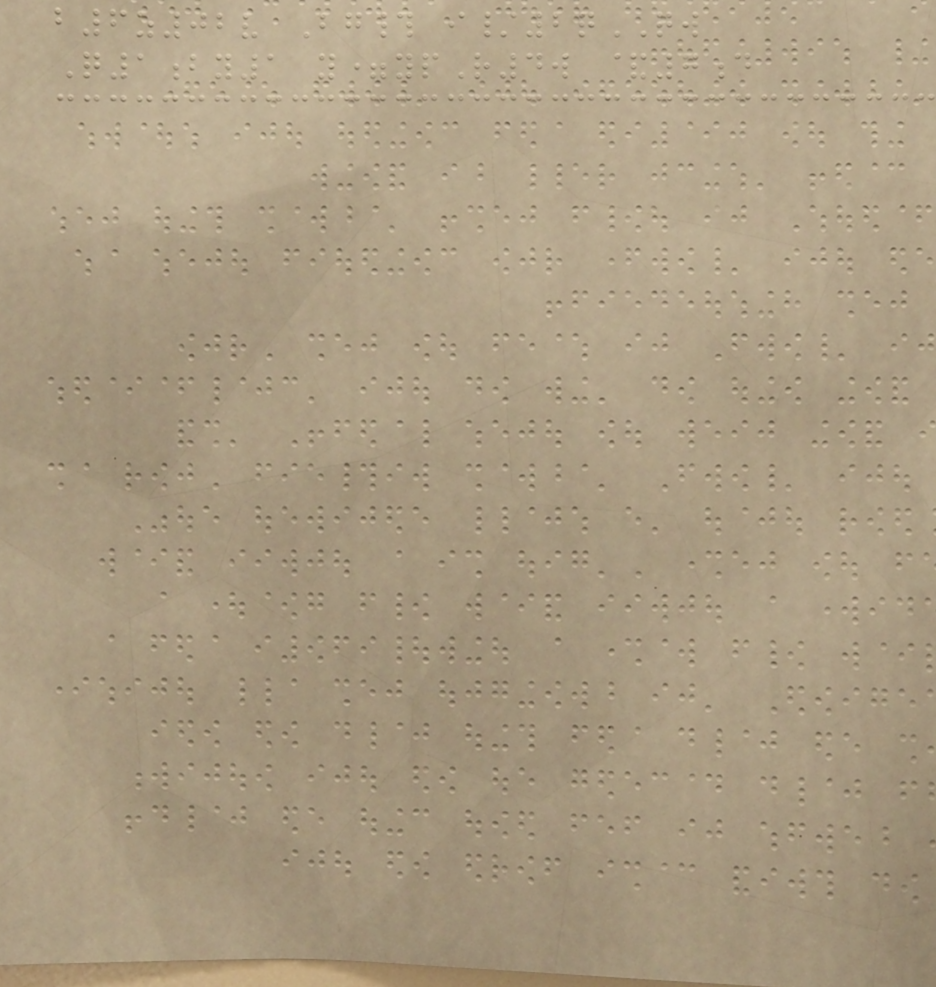b6z02v Bg# i/2qQW
Q1by1 y=ypR4w &7d
